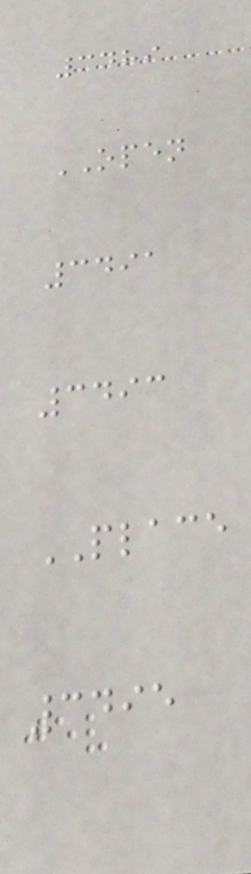3489
OPEN
3491
3493
PLACE
3495
